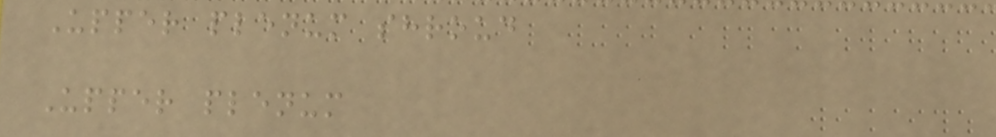Upper plenum shroud
Upper plenum
